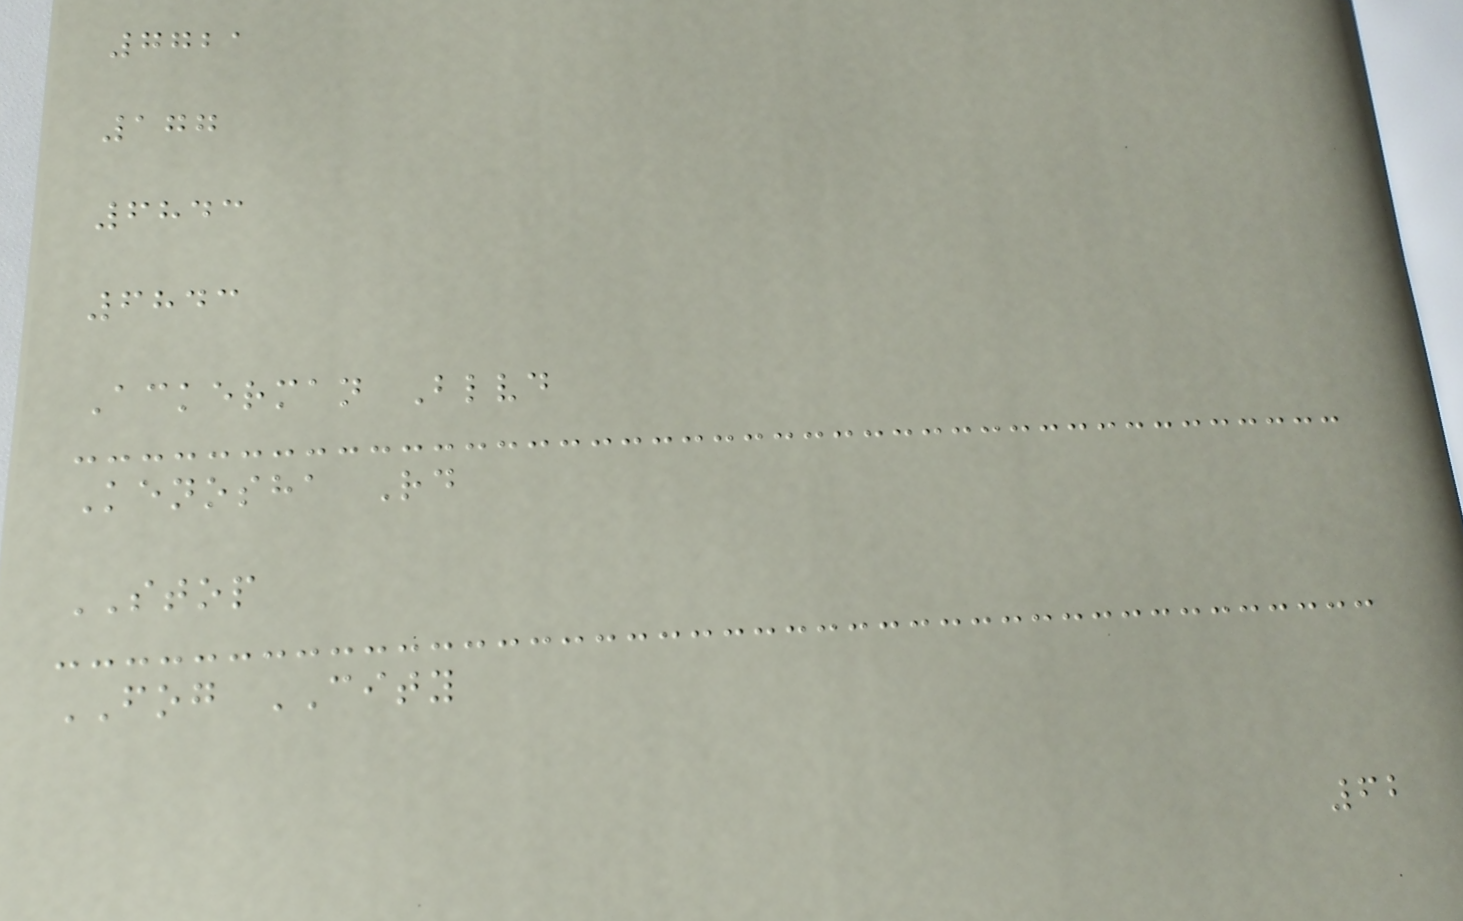7721
177
6843
6843
Ackerman Blvd
Kenosha Rd
STOP
FOG CITY
62
